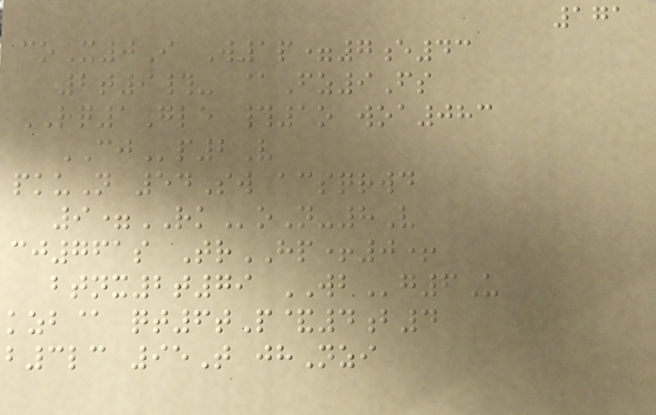171
coX0I W1p=7e43
2t9#- @Fz9Fs
RQ1Gle #1o woa083
CJp2V
pkuN 54Sw acsqrwd
9=RKoN-8V
cj761s TrHP+0+
btnx2t79 WBg6U
kzb@ qt6tP&4b4
b3lc 95T jhNzi
